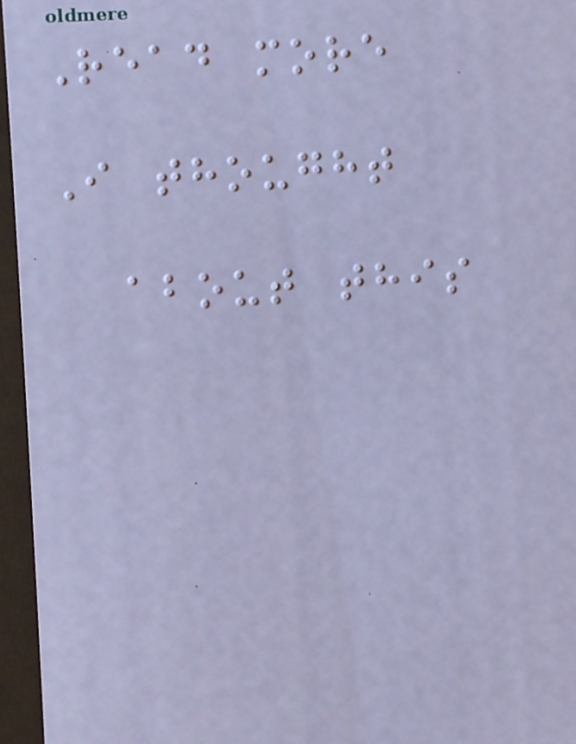Read more
I thought
about this
